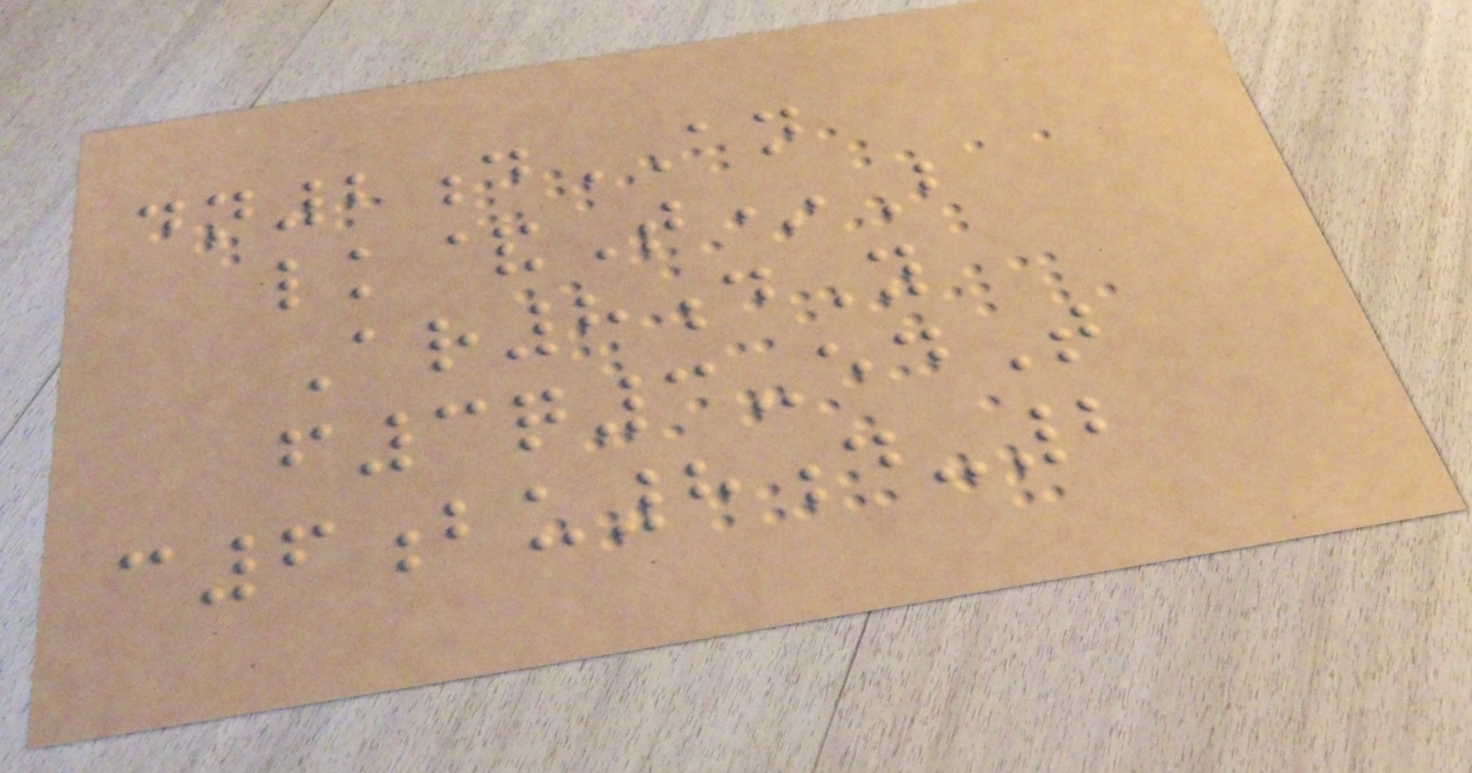dn2dAN
lk&T*B
Ar8dY
f3q3-edT
c6bu8d-2
